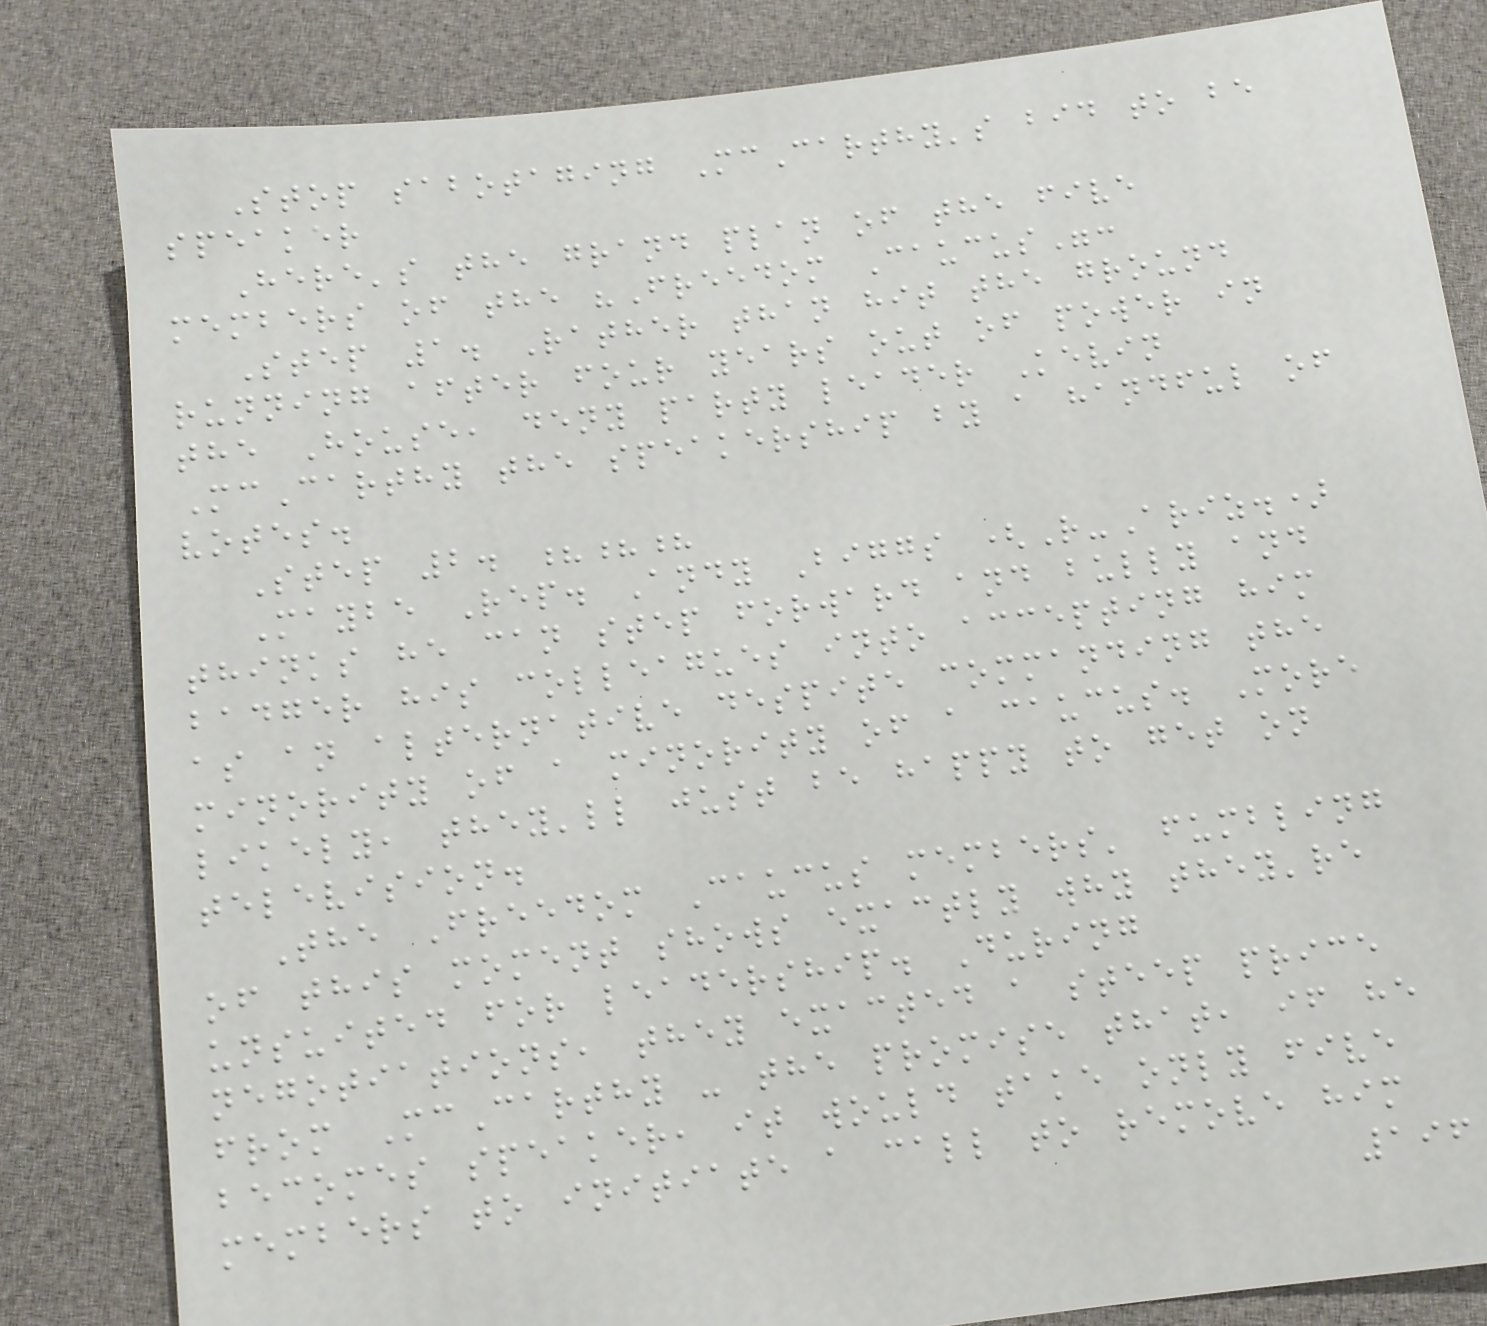Stop sabotaging McCarthy's bid to be
speaker
Here's the grand plan of the five
members of the "Freedom Caucus":
Step 1. Rather than hit the ground
running after four years out of power in
the House, deny party leader Kevin
McCarthy the speakership by a handful of
votes.
Step 2. ???
Maybe Rep. Andy Biggs (R-Ariz.)
thinks he can step forward and bully and
badger his colleagues into accepting him
as an alternative despite commanding the
minority of a minority of a caucus. More
likely, they'll just be happy to get on
television.
The Freedom Caucus members' fumbling
of this moment shows exactly why they're
unsuited for leadership. During
negotiations, they exacted a steep price
from McCarthy - the promise that, if he
becomes speaker, it would take only five
members to initiate a call to remove him
196
